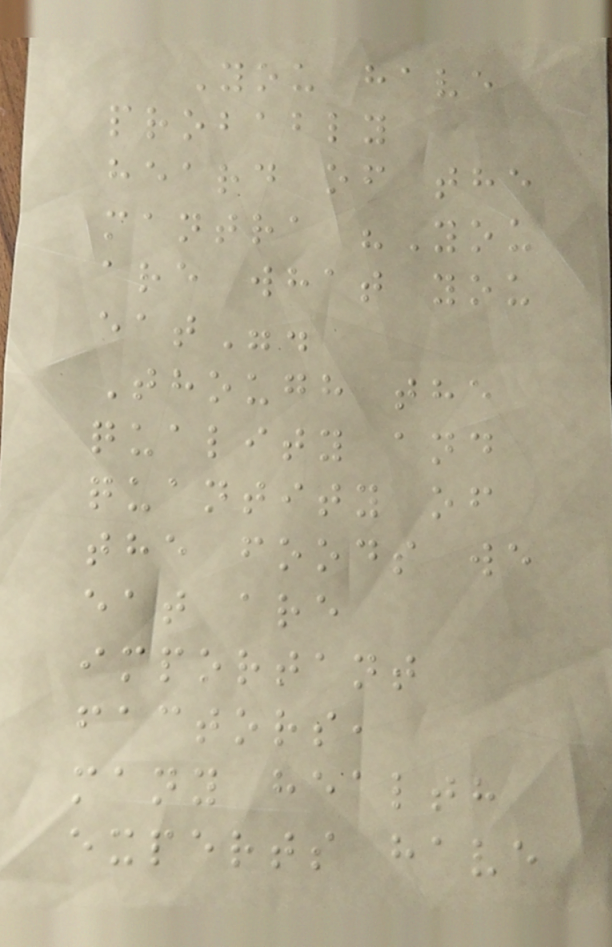You have
probably
heard of the
mantra "You
are what you
eat".
Though the
quality and
quantity of
the foods we
eat are
important
factors,
many health
experts have
